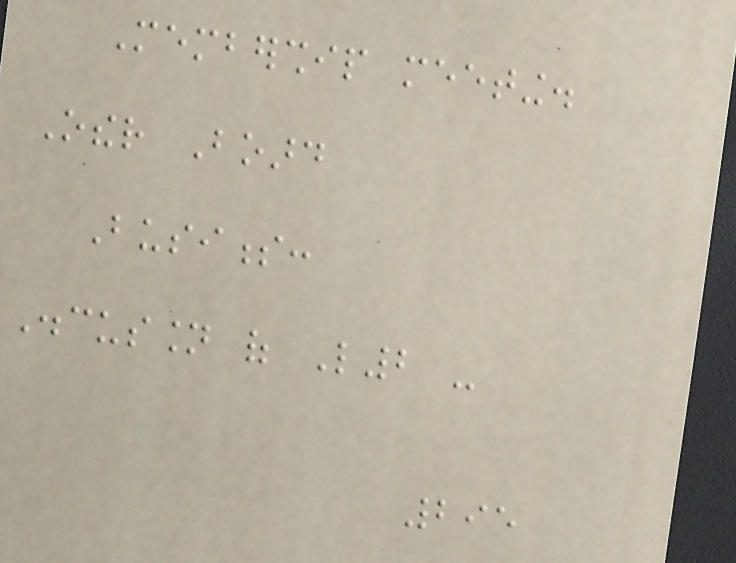Membership meeting.
Other Board
Business:
Discussion of L2 -
295
